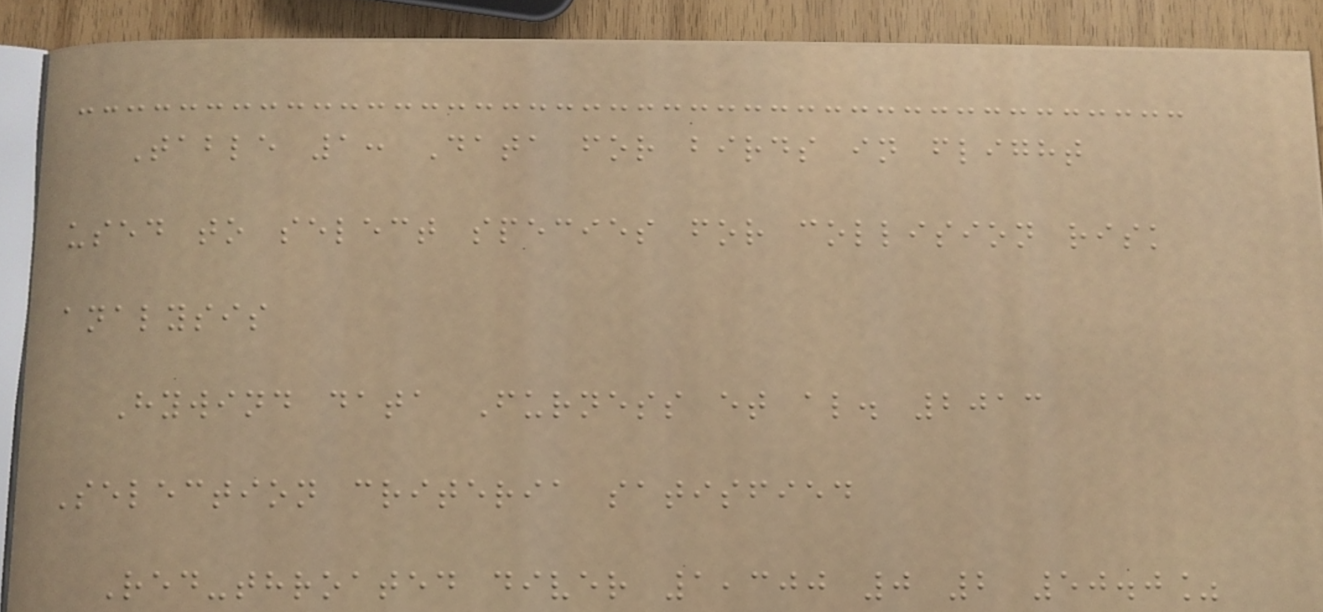Table 1: Data for birds in flight
used to select species for collision risk
analysis
Hywind data Furness et al. 2013
Selection criteria satisfied
Red-throated diver 1,300 0 2 50.0%
